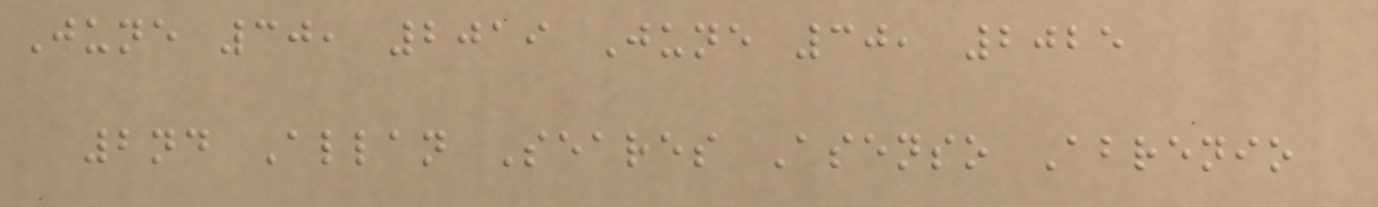June 30, 2019 June 30, 2025
2nd Allan Seares Asenso Abrenio
